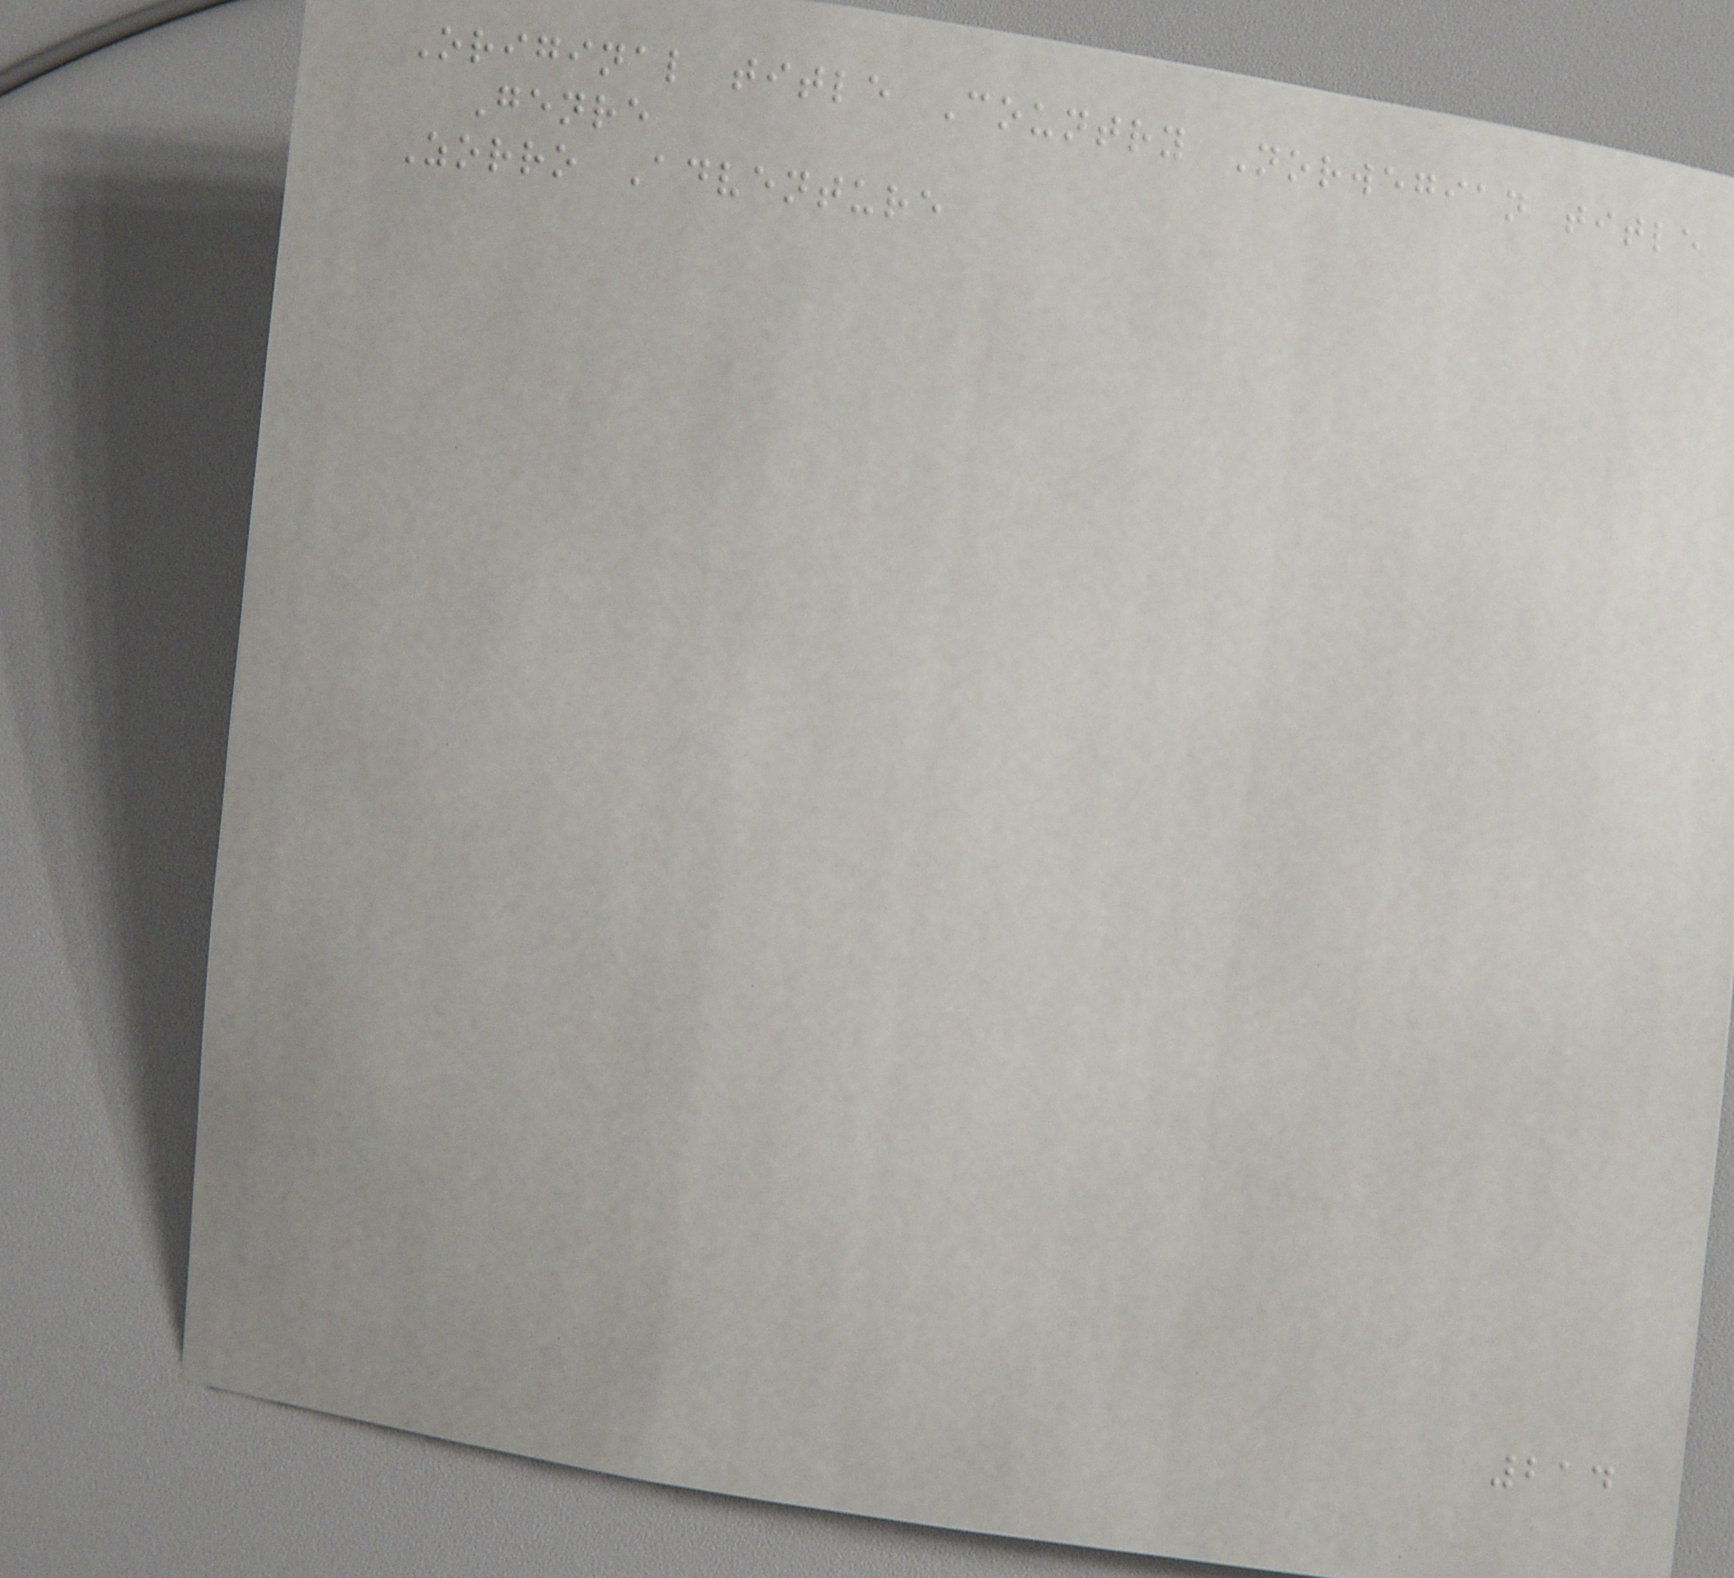Original title Country Norwegian title
Genre
Zorro Adventure
214
